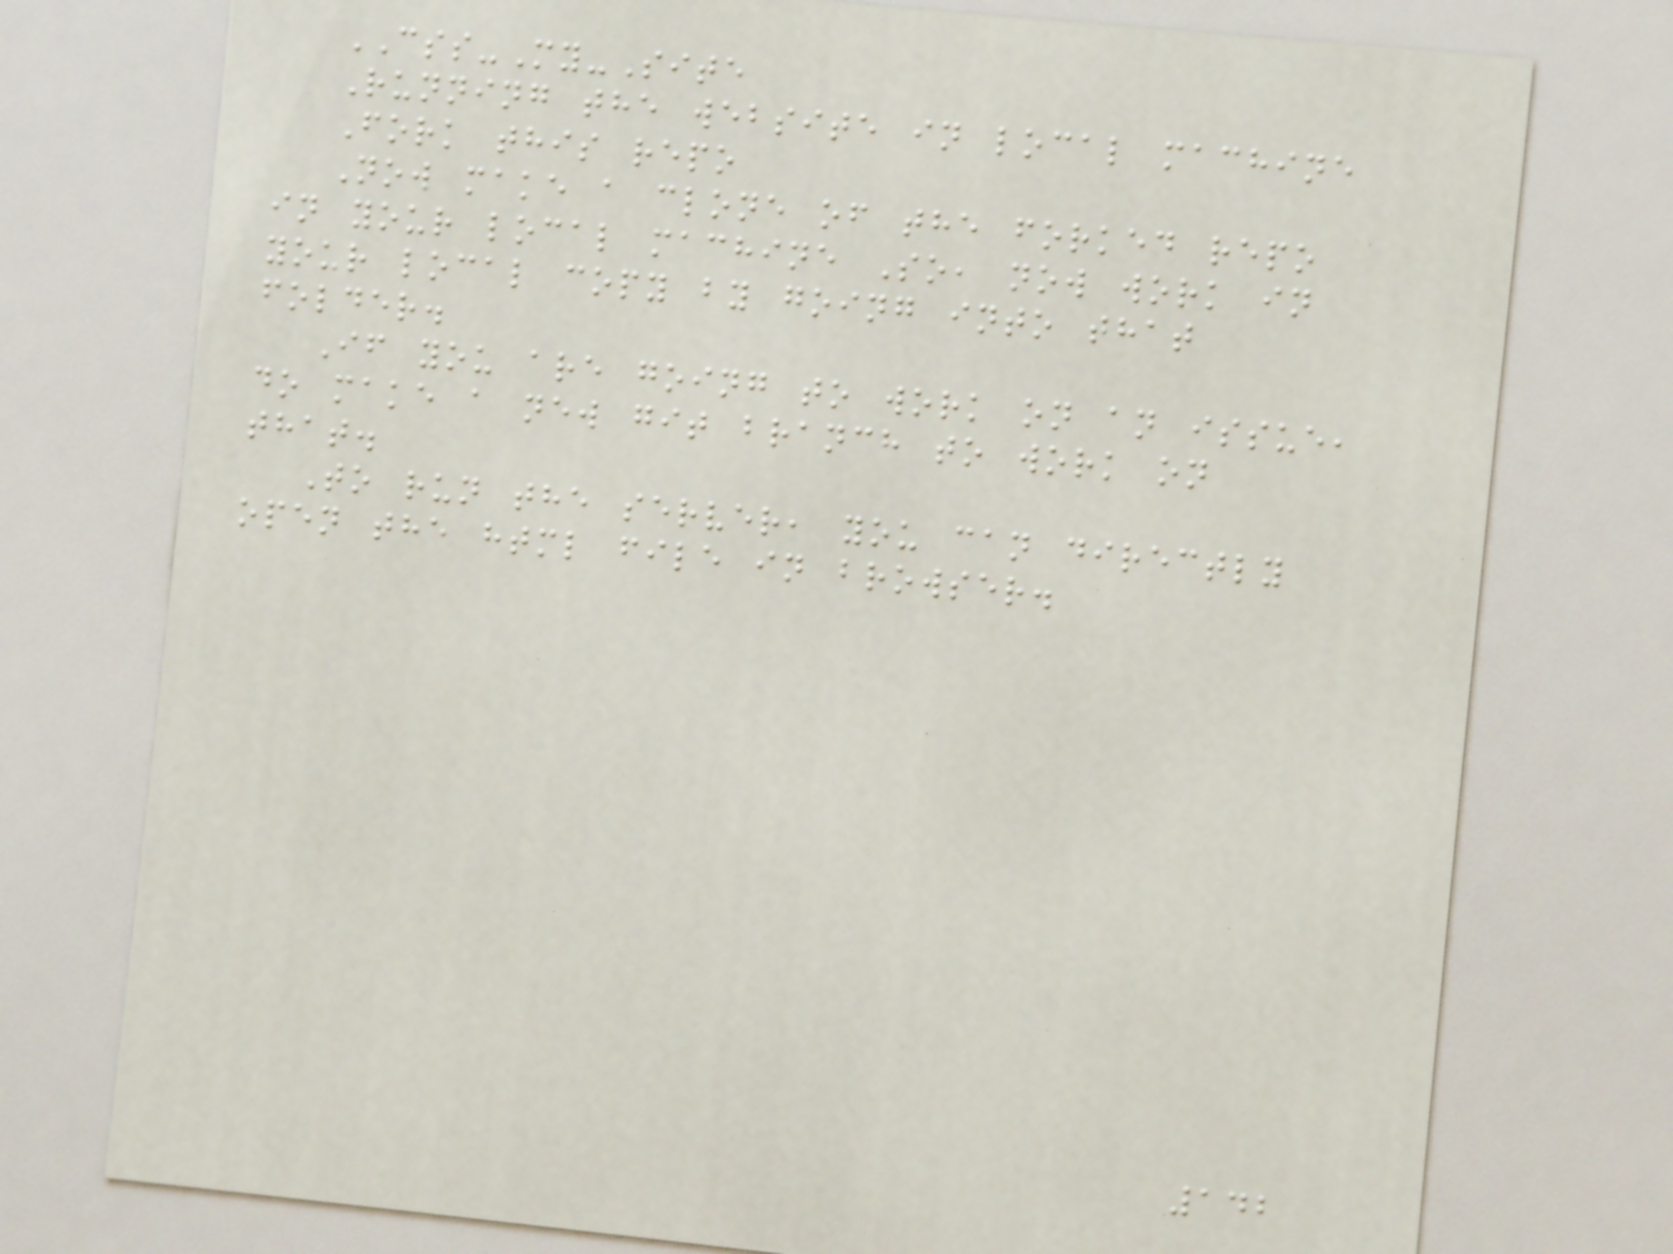CSS-My-Site
Running the website in local machine
Fork this repo
Now make a clone of the forked repo
in your local machine So, now work in
your local copy by going into that
folder.
If you are going to work on an issue,
do make a new git branch to work on
that.
To run the server, you can directly
open the html file in browser.
142
